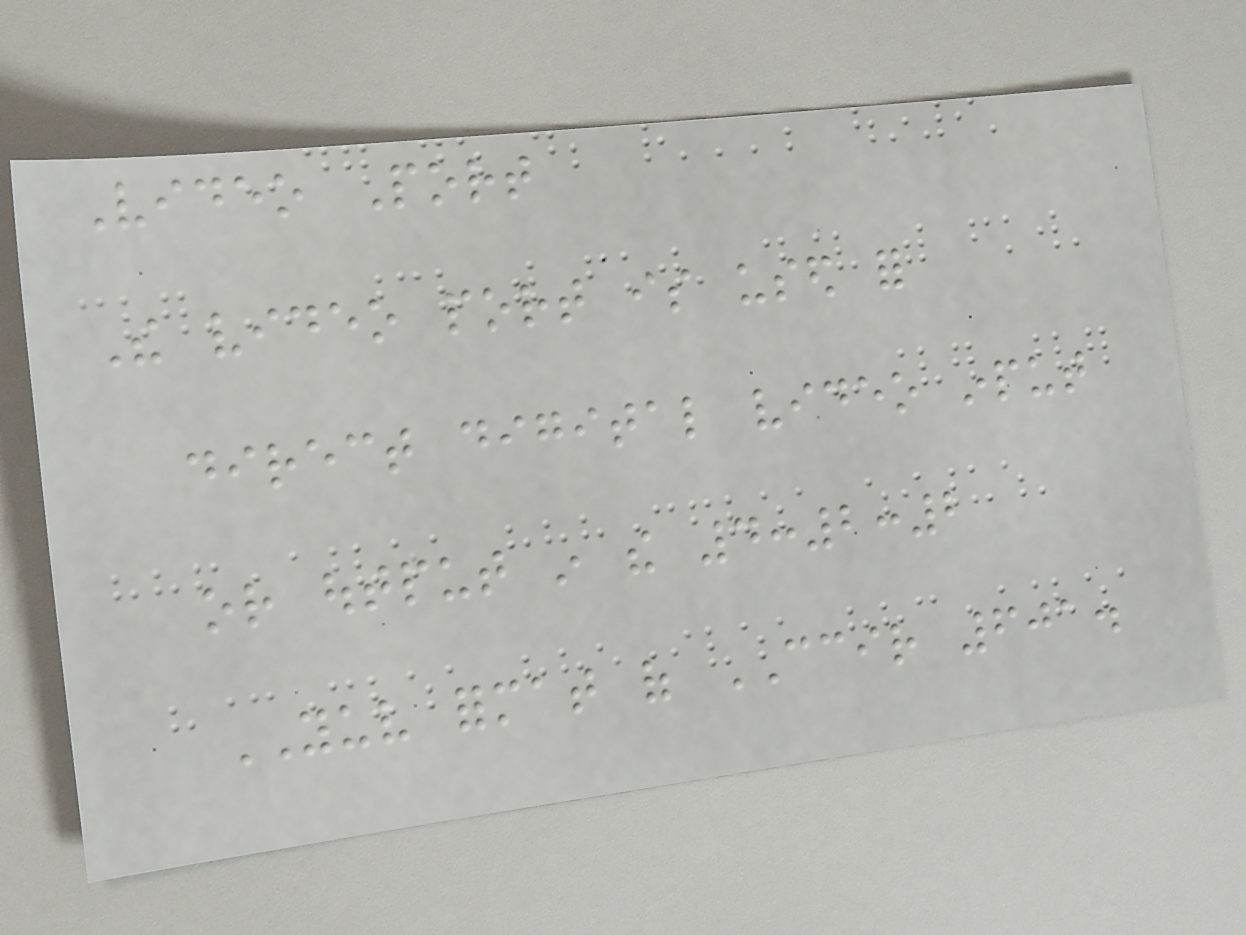Video Port
The video port is used for
direct digital video input
or output in the 4:2:2
YUV format of CCIR 601.
